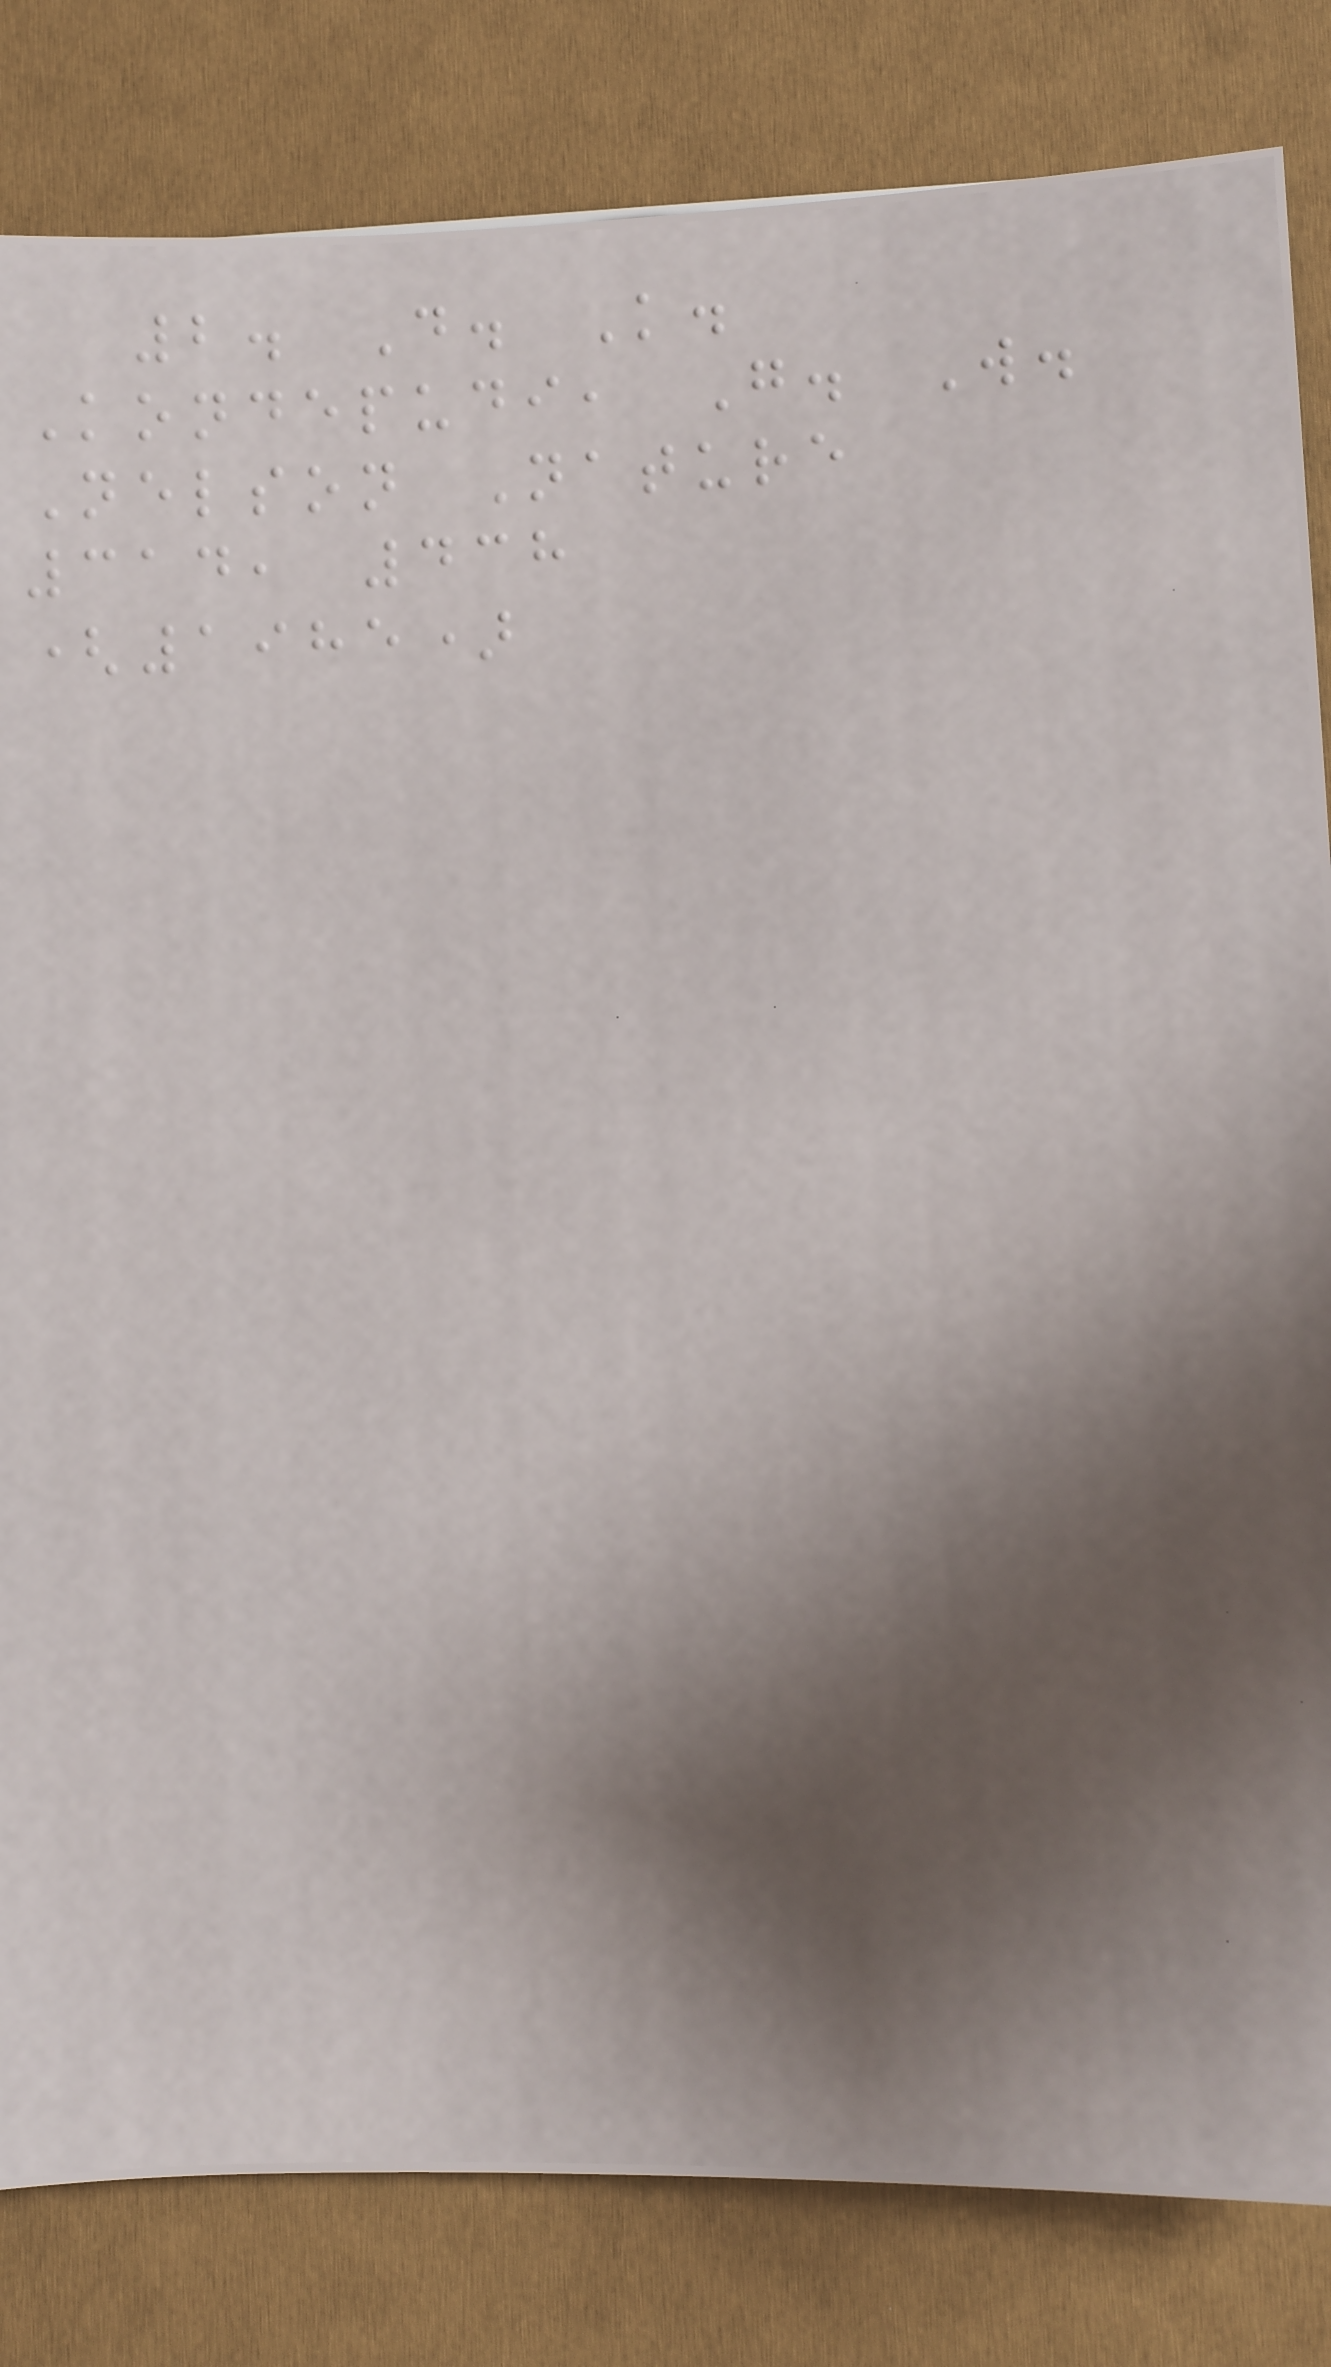2. D. K.
Kondepudi, G. W.
Nelson Nature
314, 438
(1985)
